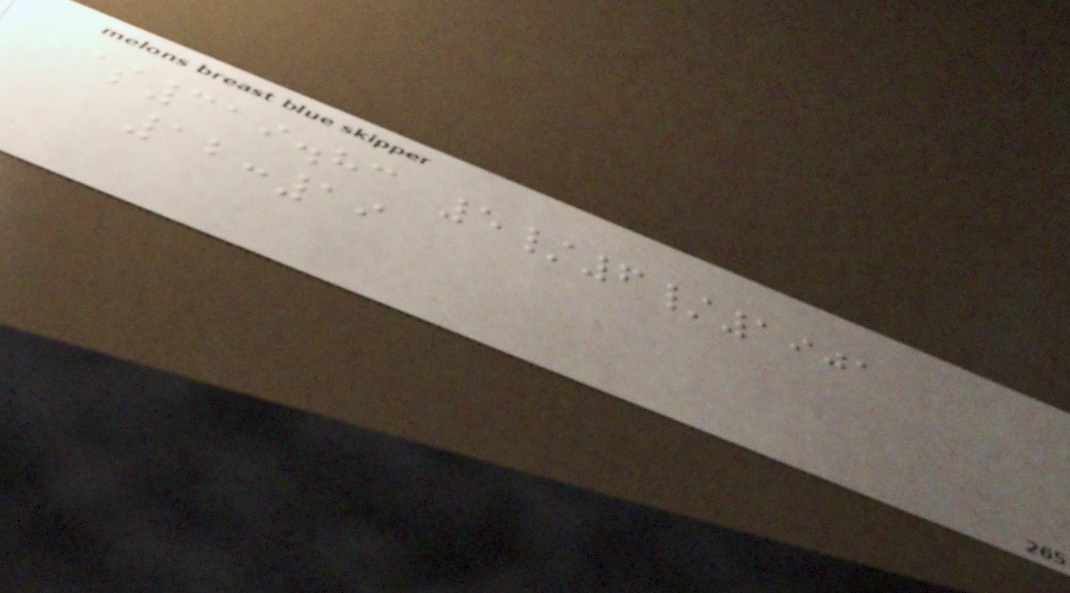$319.83 5/6/1901
12:19
